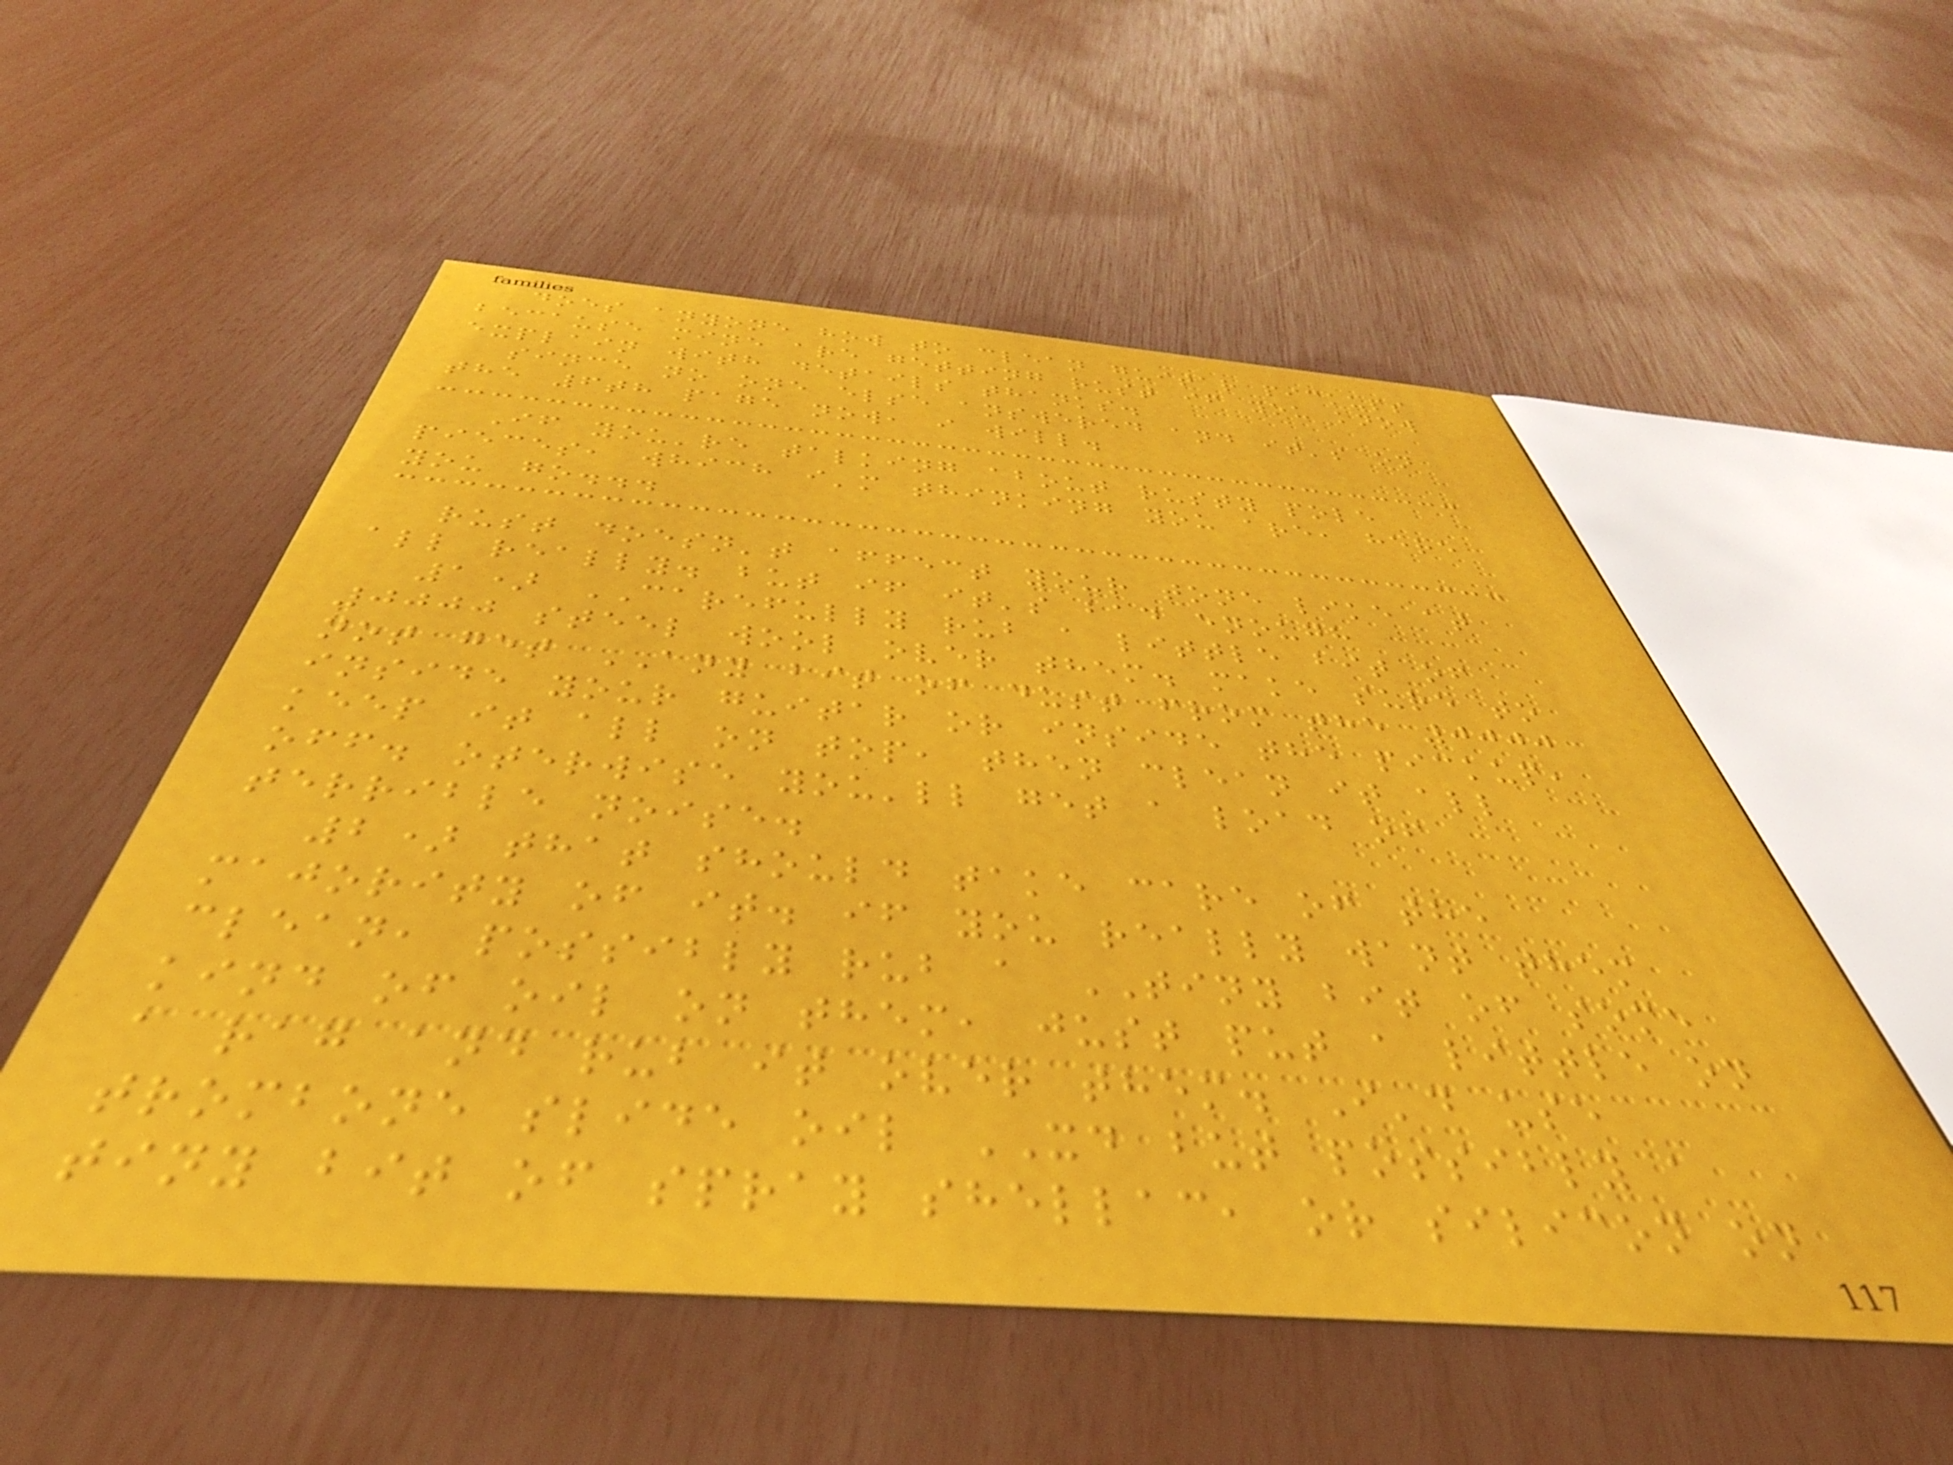does anyone how to clean guitar pickups
because mine are getting rust if you know
explain with details thanks.
since no one else answered and it's on
the 6th page now, i will.
If you're talking about rusty pole
pieces, which i'm thinking you are, here
you go...
rust doesn't affect your tone like at
all really. but if it's bad enough
1) CAREFULLY rub a little bit of
0000 steel wool over them. make sure to
not get ANY bit of dust from the 0000
inside your guitar or inside the pickup,
keep it all on top, then clean it all
off. oterwise you'll get a load of
terrible noise.
2) that should take care of the
majority of it. if you really want them
clean, possibly rub a TINY bit of some
kind of oil on them, just put a little on
a rag and rub it over them. I'd use
trombone slide oil XD but possibly a
tiny bit of spray shellac, or silicon on
